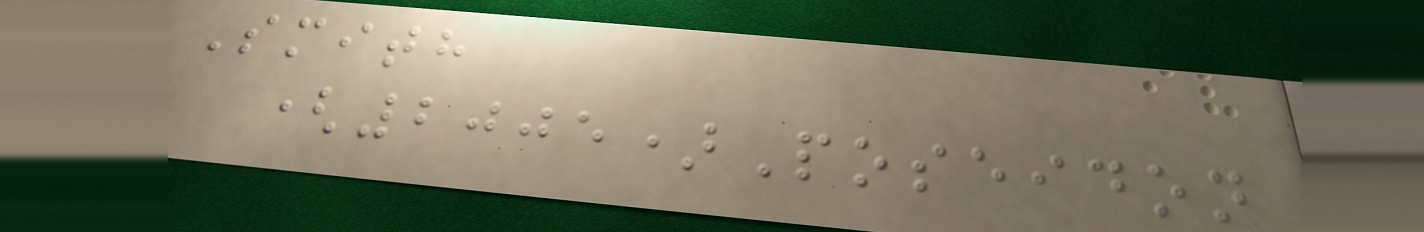Smith
(2005)Poseidon
